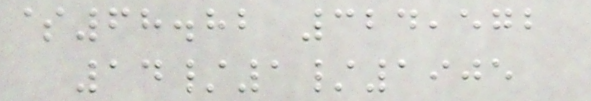$68.82 324,572
14/1/1905
